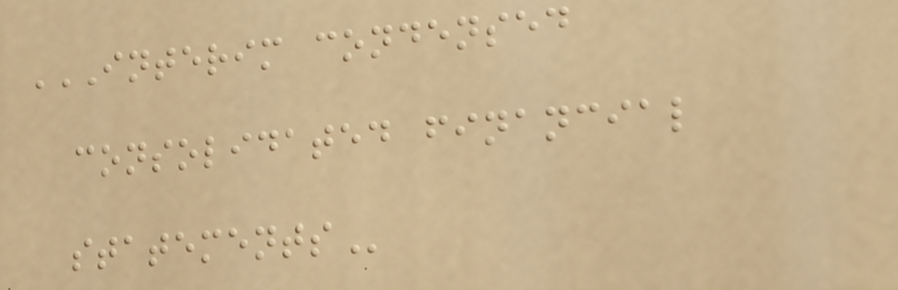INTERIM CONDENSED
CONSOLIDATED FINANCIAL
STATEMENTS
